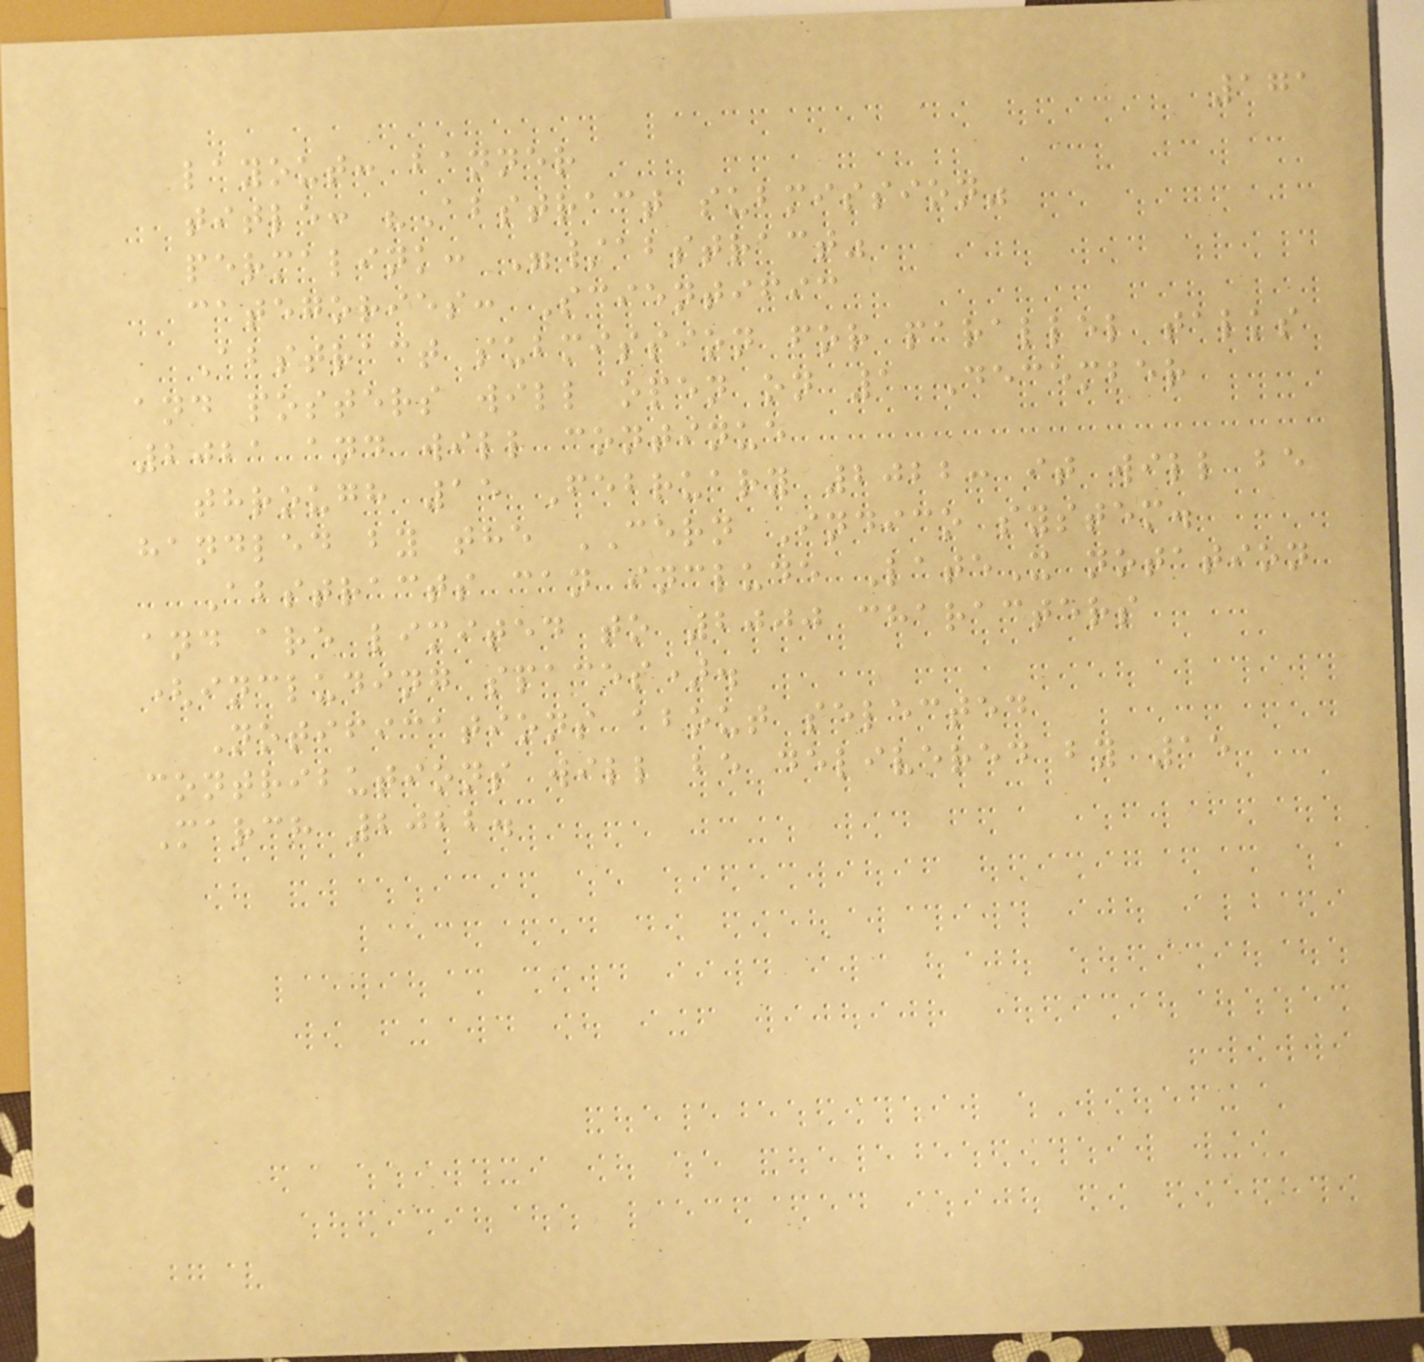171
layout: banner
title: "Abstract submission"
permalink: "/abstract"
categories: Scientific
Abstract submission for parallel talks
and posters will open on 1 December
2021 and will continue
through 15 February 2022: it will be
handled by the CERN Indico system.
Abstracts can include LateX notation
and are limited to 2000 characters
(including spaces).
Notifications about selected
contributions will be delivered by 15
March 2022.
